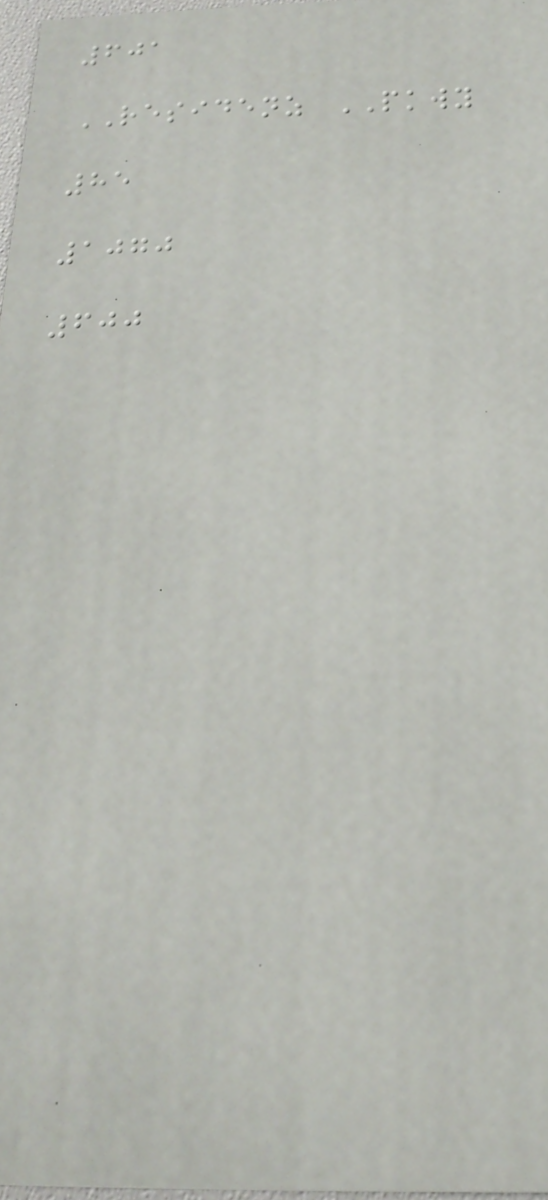601
RESIDENZ PKWY
85
1070
600
